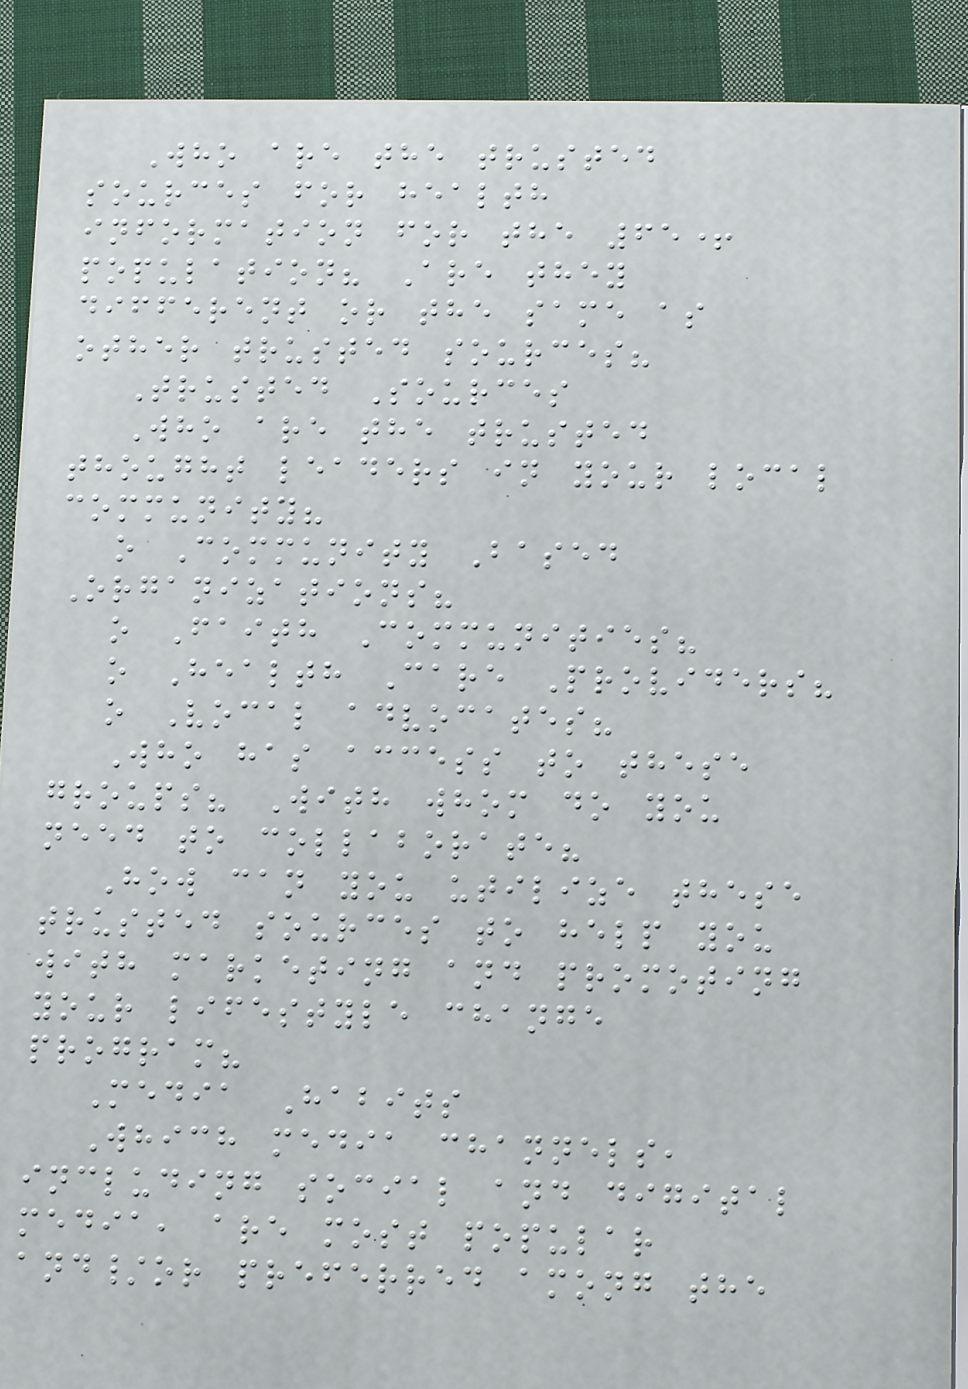Who are the trusted
sources for health
information for the 65+
population? Are they
different or the same as
other trusted sources?
Trusted Sources
Who are the trusted
thought leaders in your local
community?
o Community Based
Organizations?
o Faith Communities?
o Health Care Providers?
o Vocal advocates?
Who has access to these
groups? With whom do you
need to collaborate?
How can you utilize these
trusted sources to help you
with marketing and promoting
your lifestyle change
program?
Media Habits
Which media channels,
including social and digital
media, are most popular
and/or preferred among the
